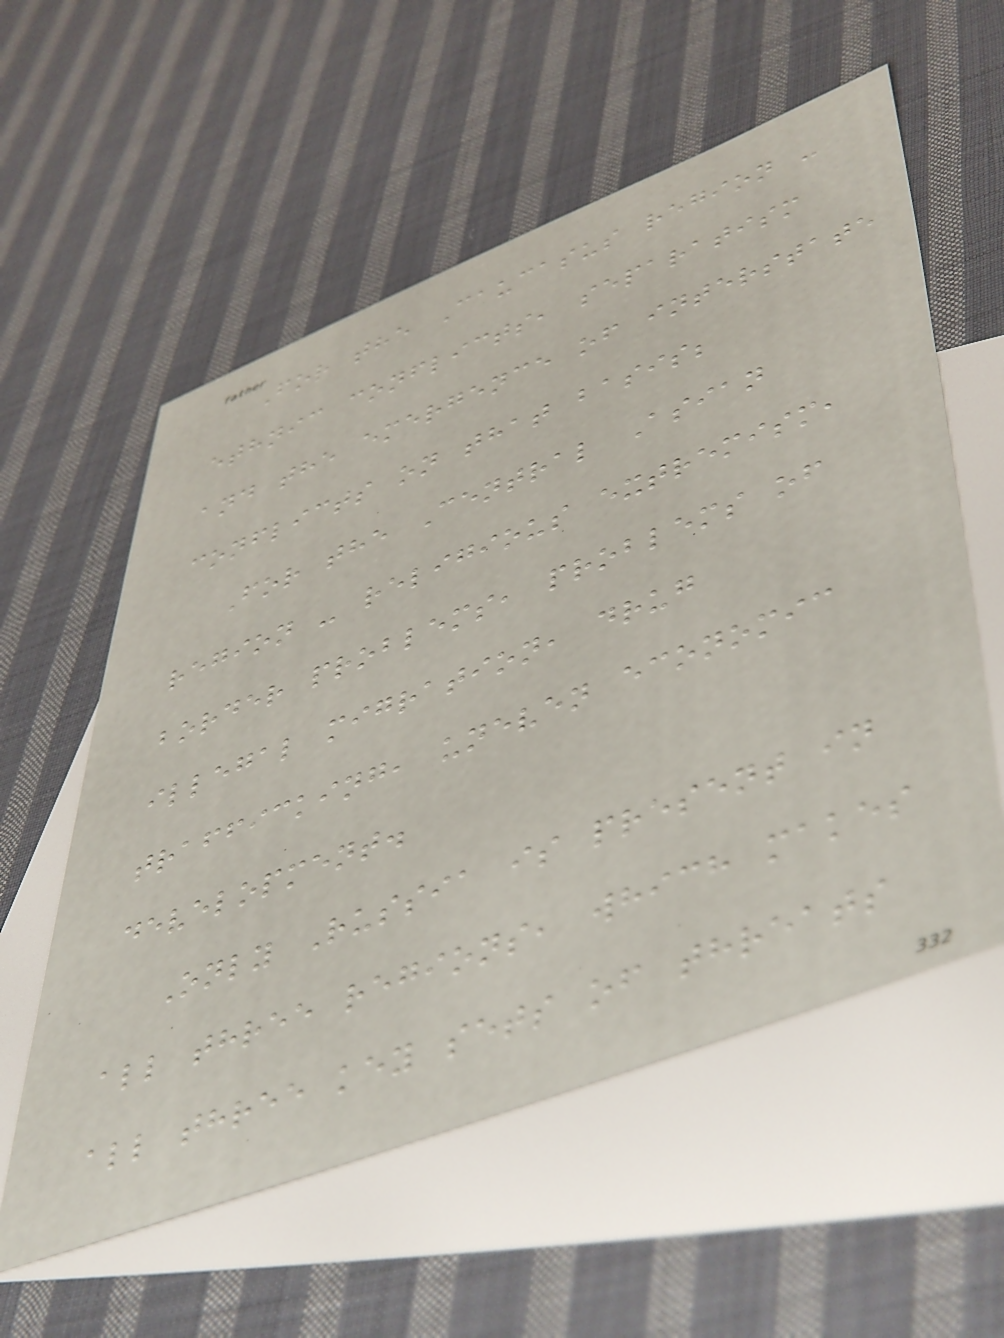For the Caucasus region -
ethnic conflicts, separatism
and the emergence of interstate
conflicts on that basis;
For the Central Asian
region - religious extremism,
border problems, problems of
illegal migration, drug
trafficking, uneven economic
development.
Only Russia is present in
all three regions, which makes
all three key sets of threats
